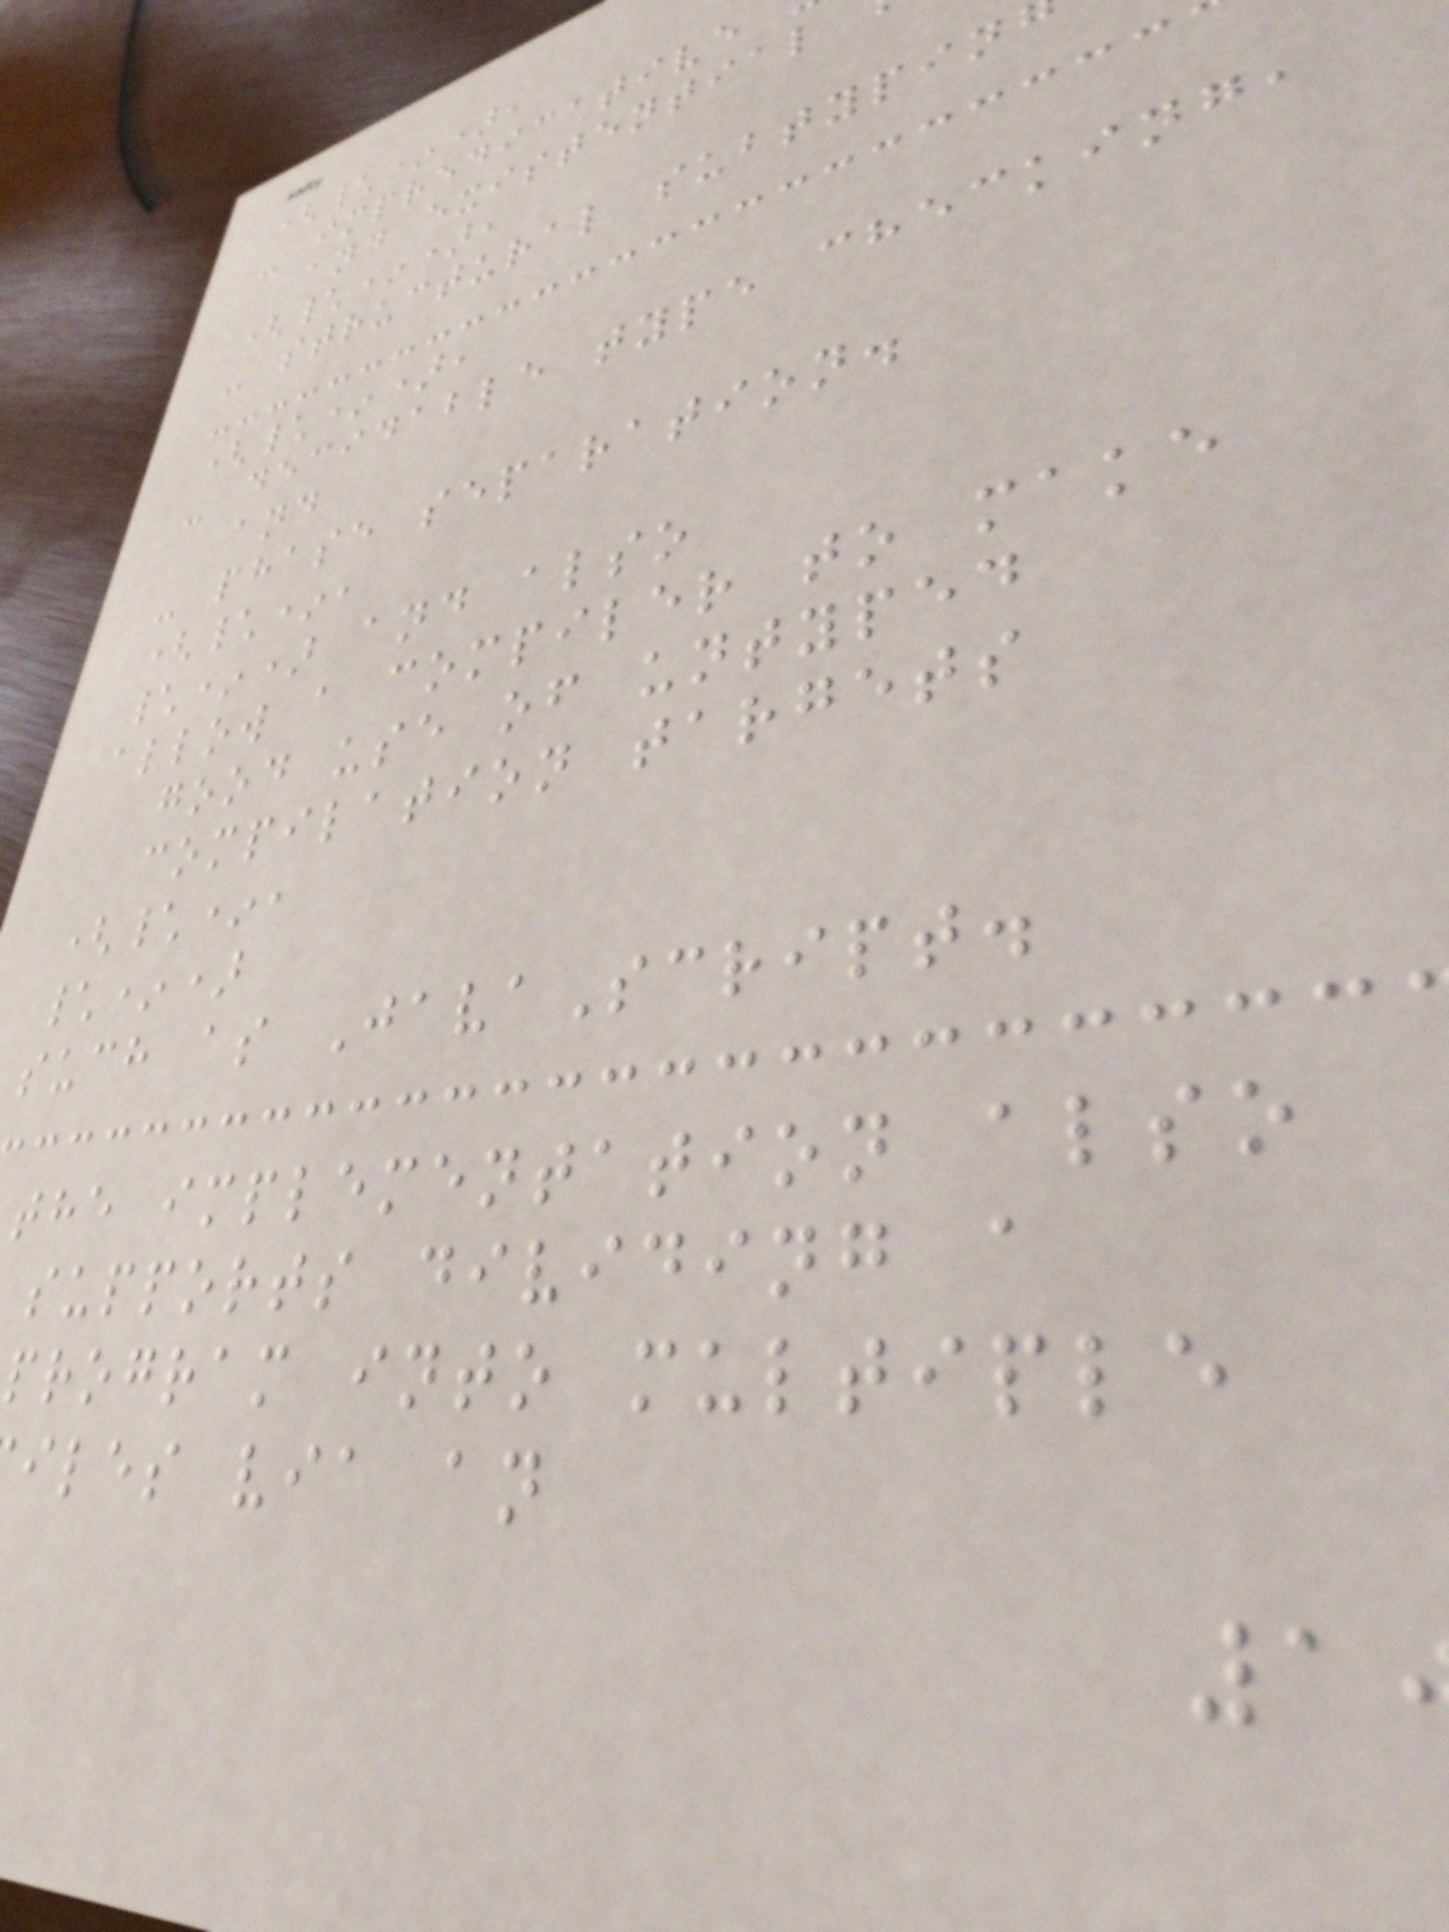(\*),
- impredicative
and existential
(\*),
- structural subtypin
(\*),
- decidable type checking,
and
- phase separation.
(\*,
\*) and also
allow a compiler to make
good use of untyped
compilation targets
(\*,
\*)
such as JavaScript.
the implementation also
supports dividing a
program into multiple
iles via an
